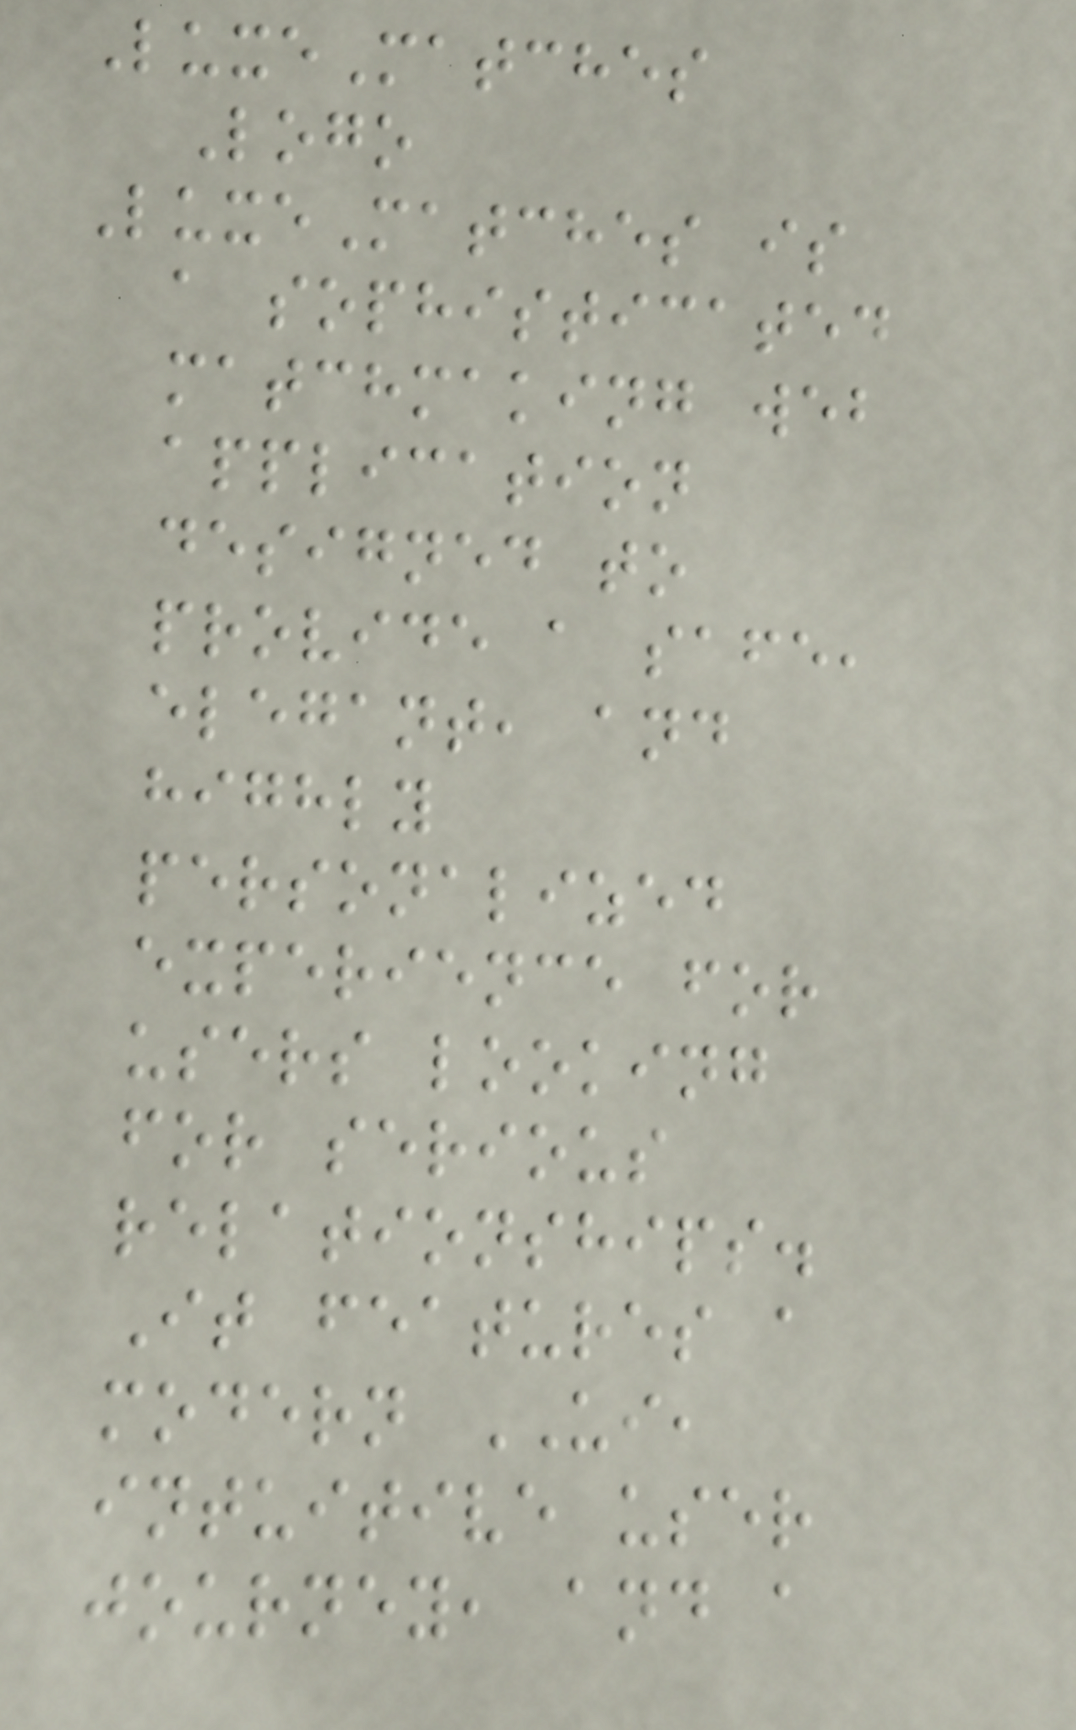LuxeMatches
Logo
LuxeMatches is
a sophisticated
matchmaking web
application
designed to
provide a safe,
elegant, and
highly
personalized
experience for
users looking
for serious
relationships.
It features a
modern UI,
intuitive user
journey, and a
